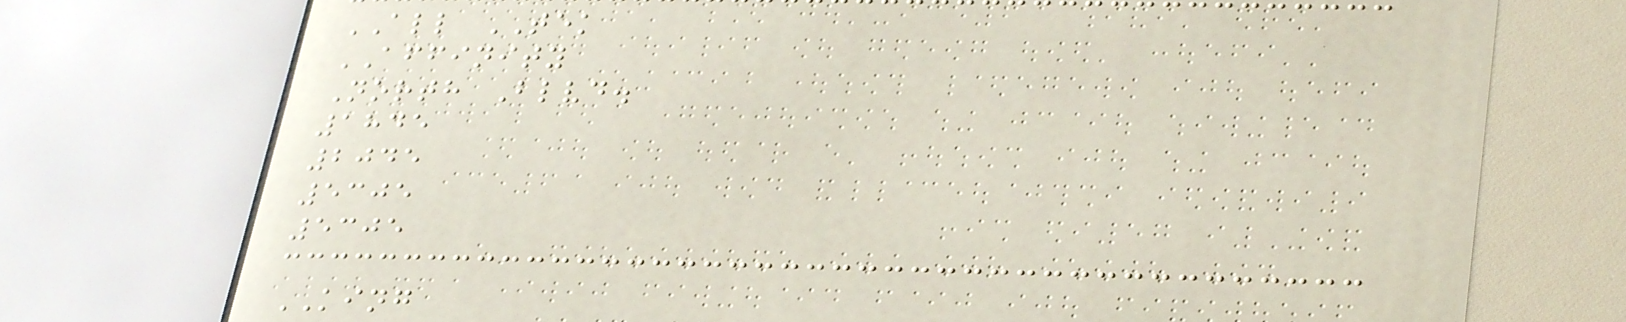ALL TEK
AFFINITY
North Blvd.
1845
2045
5305
5305
KING
